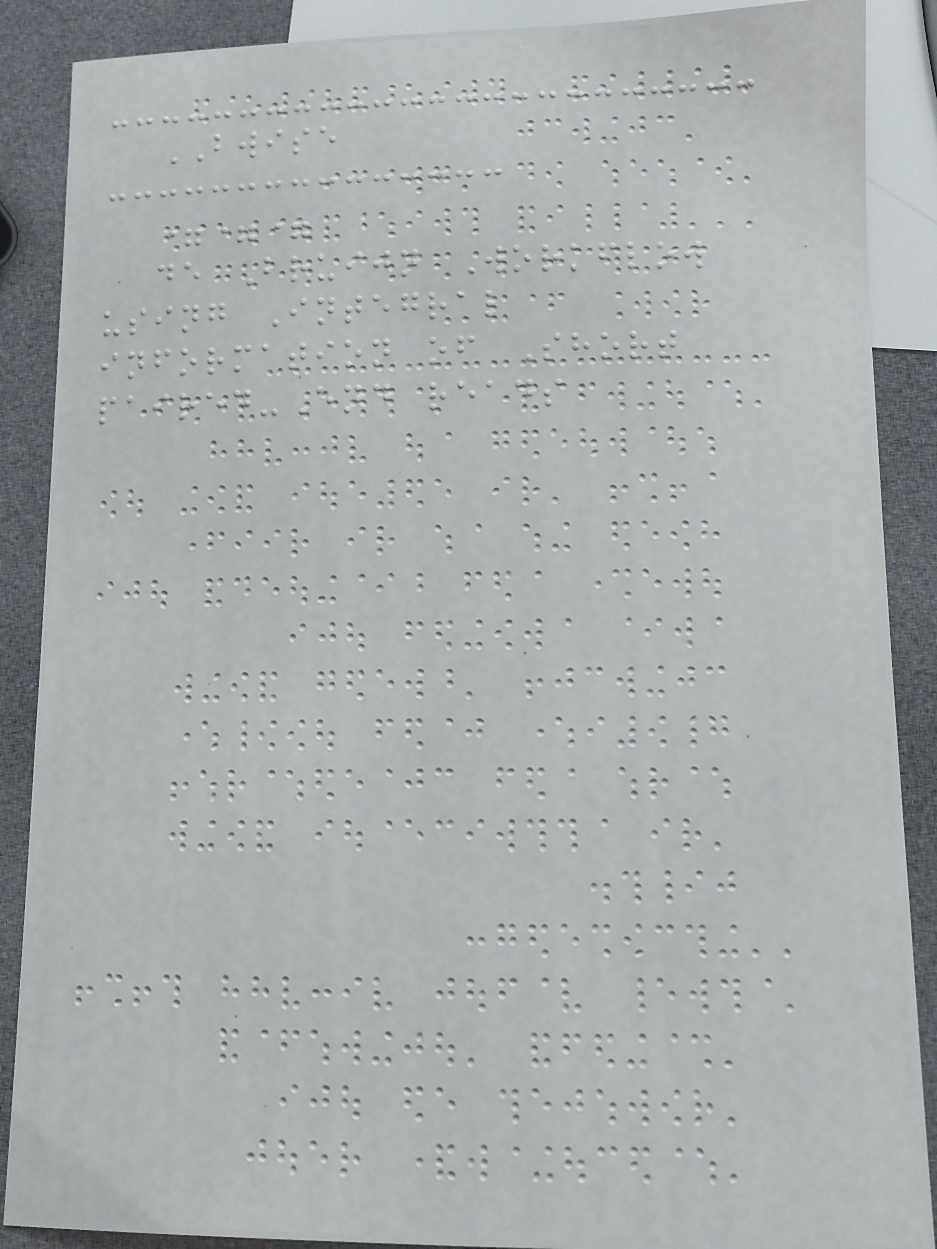BWISE
===
de Bruijn Workflow
using Integral
information of Short
paired-End reads
